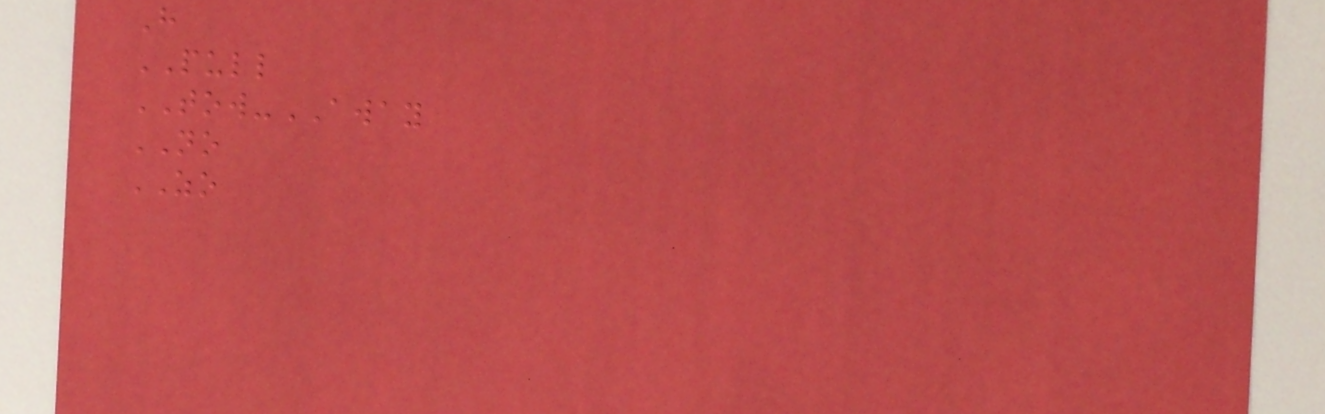H
PULL
TOW-AWAY
NO
ZO
